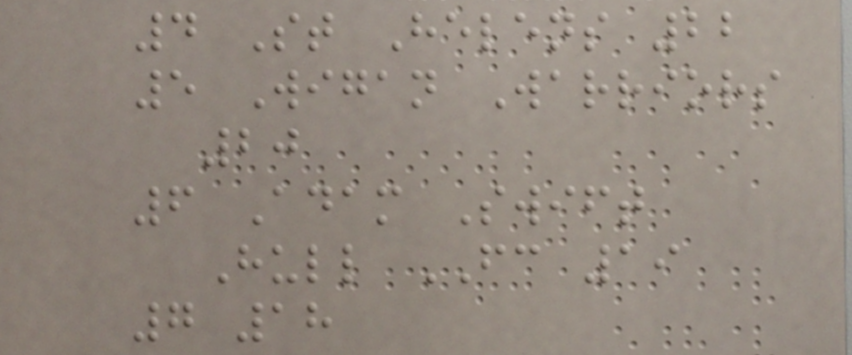4 St Helens 22
5 Wigan Warriors
20
6 Adam Swift
Hull FC 19
7 18
